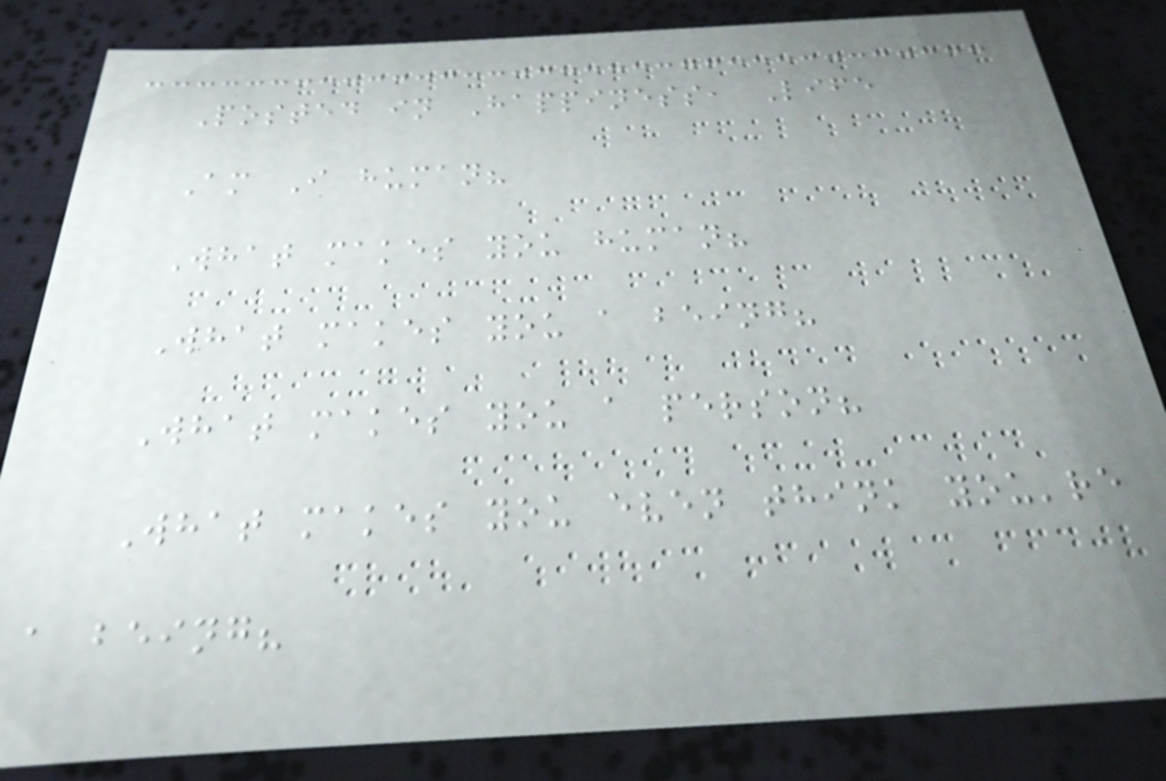Posted in Happiness, Life
Am I human?
What makes you human?
What makes you a being?
What makes you a person?
What makes you even think you're
a being?
